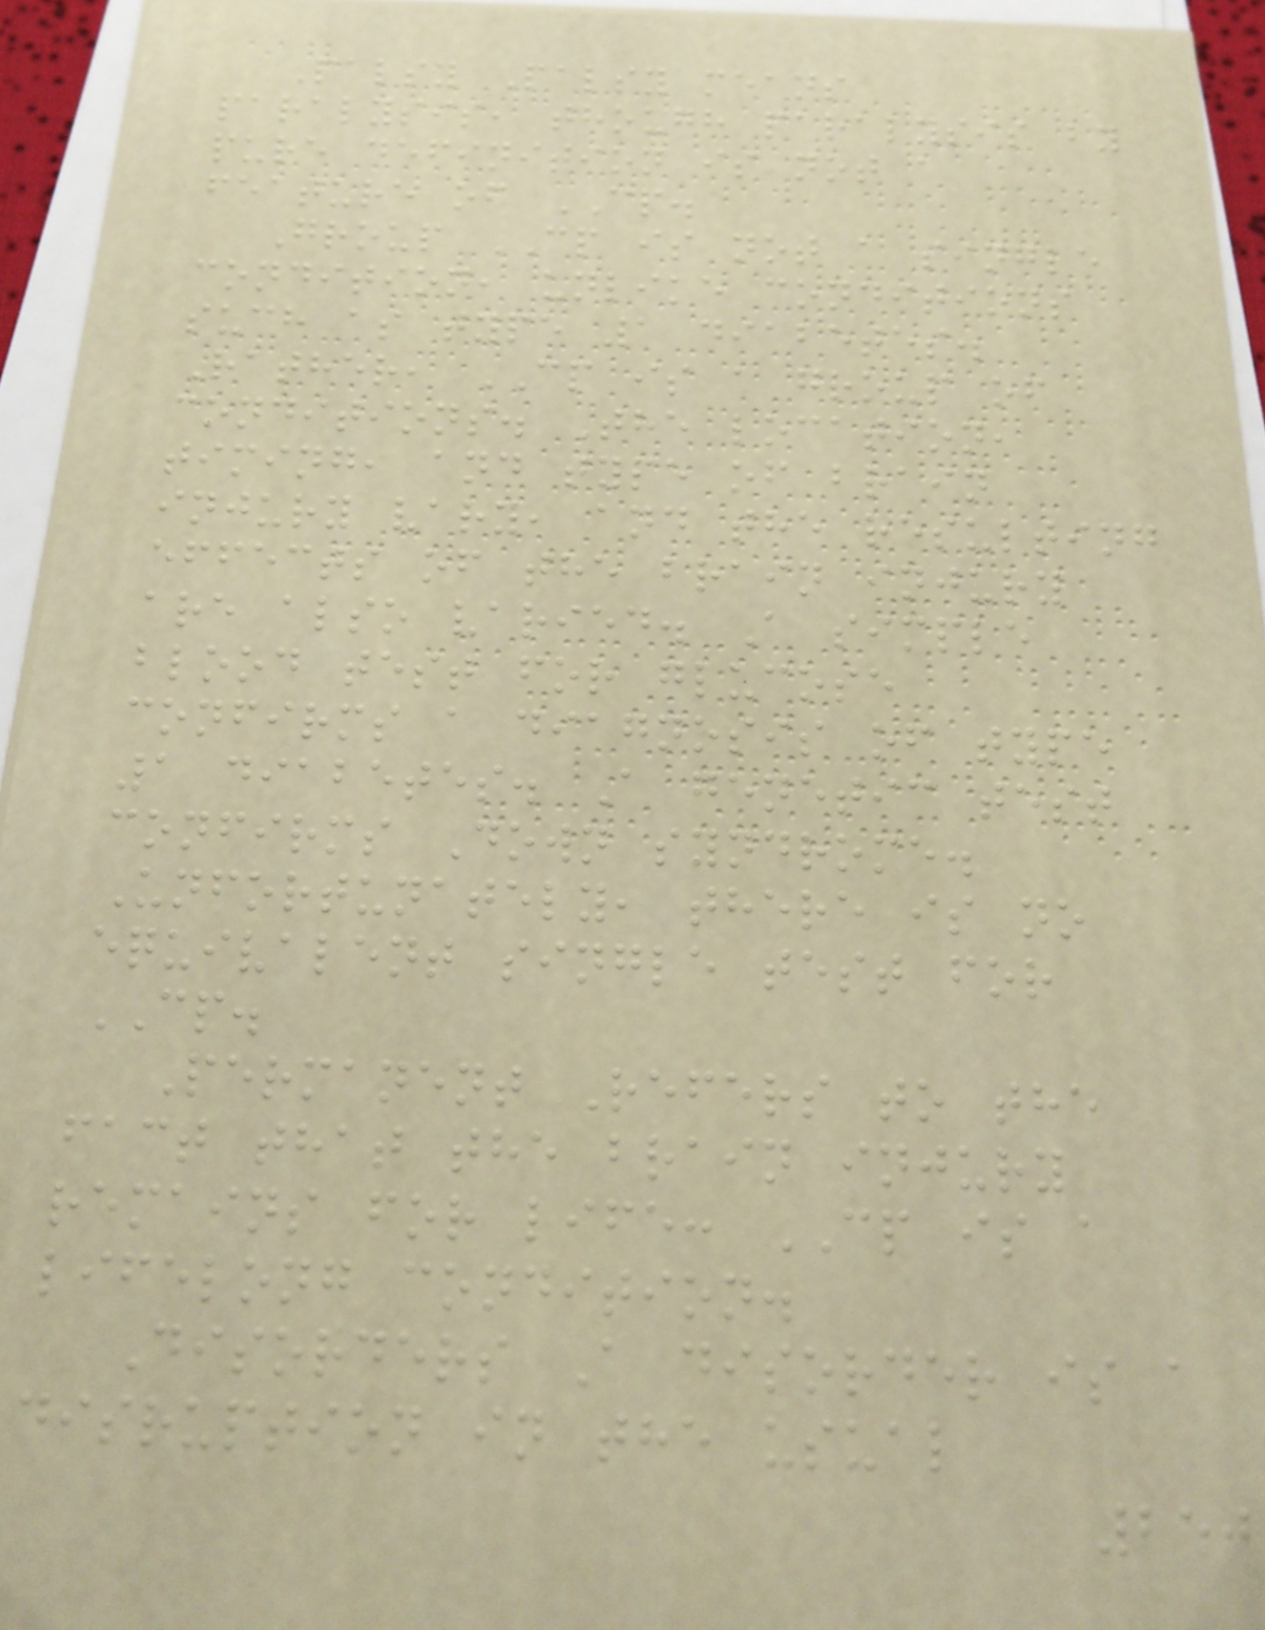Palsy Palsy means
paralysis, though paralysis by
pure definition is not a
feature of CP.
Group CP is not a single
condition, unlike conditions
such as type 1 diabetes.
Rather, CP is a group of
conditions. The location,
timing, and type of brain
injury vary, and the resulting
effects of the brain injury
are also varied. A simple
blood test for glucose
confirms a diagnosis of type
1 diabetes. A genetic test
confirms Down syndrome.
Unfortunately, there is no
equivalent single test for
CP.
Permanent Refers to the
fact that the brain injury
remains for life: CP is a
lifelong condition.
Disorders A disorder is a
disruption in the usual
250
